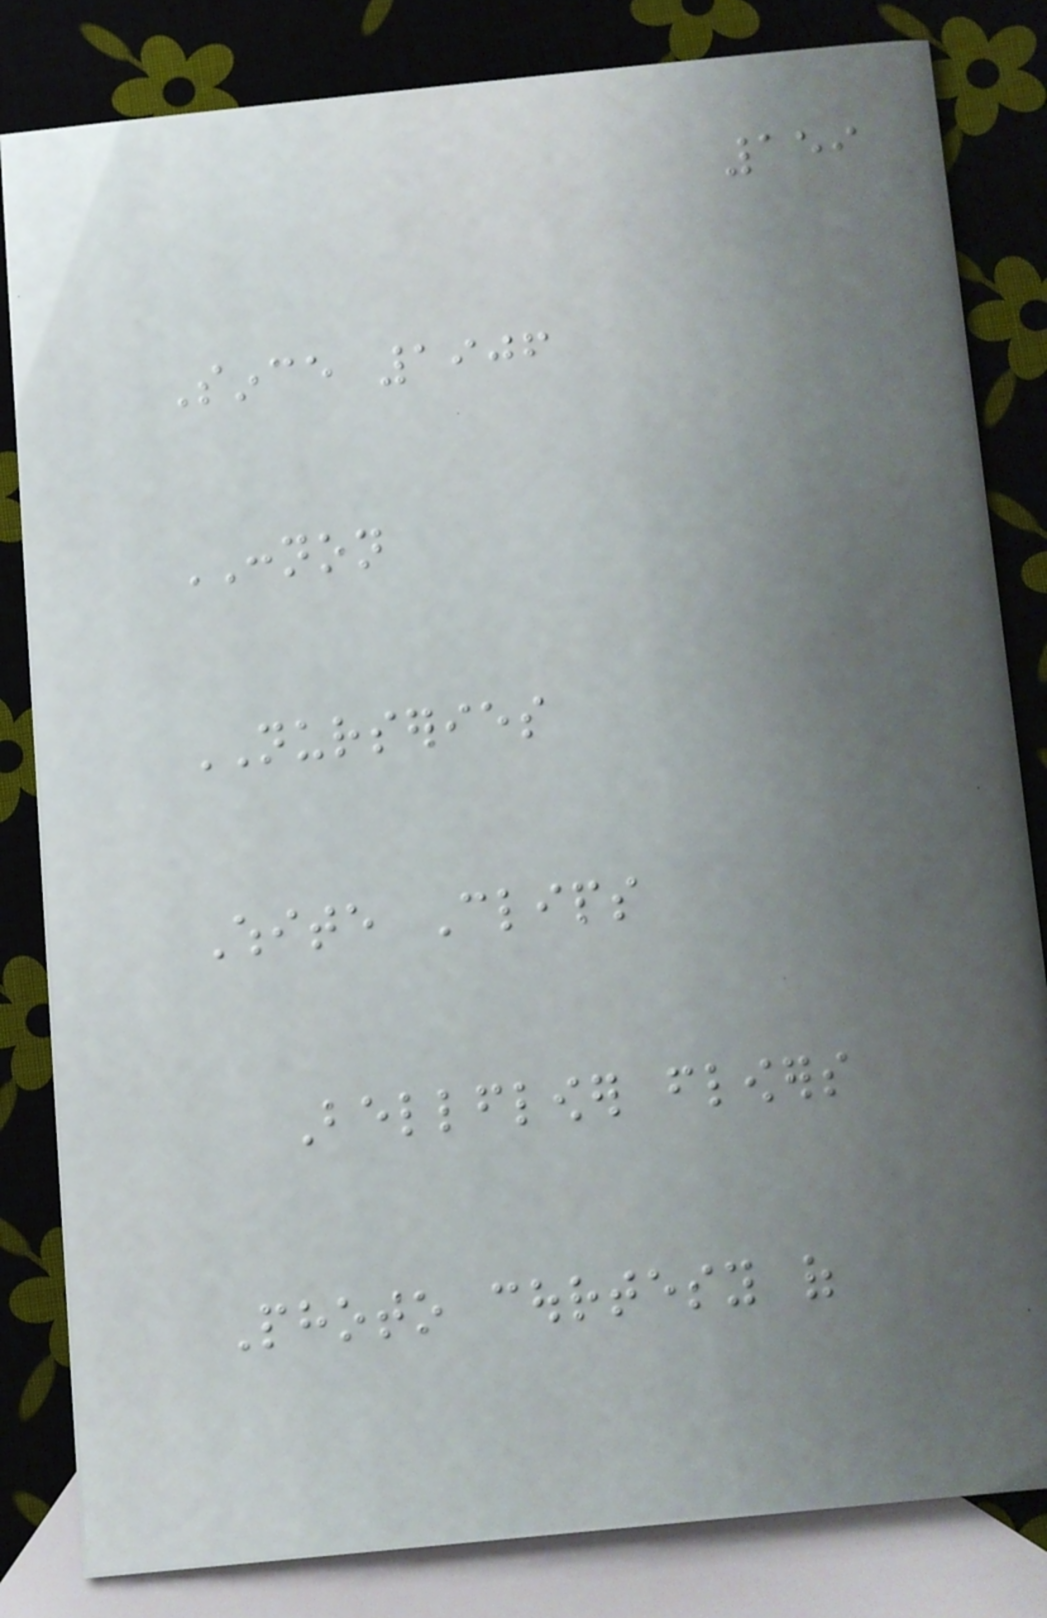159
Since 1906
CONNON
NURSERIES
White Clips
Bellflower flowers
Photo courtesy of
